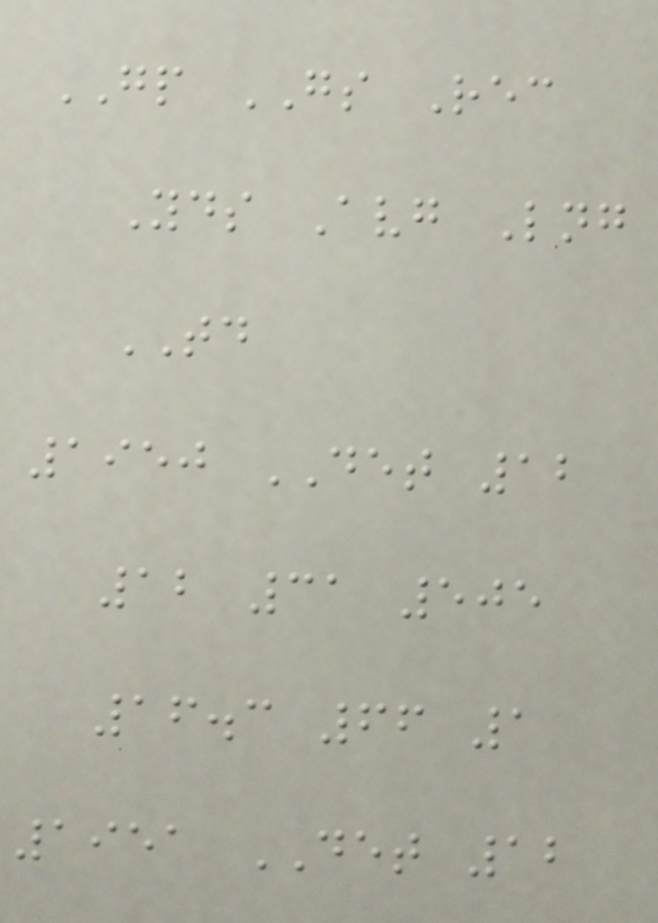GP GS Rec
Yds Avg Lng
TD
1950 DET 12
12 31 505
16.3 66 1
1951 DET 12
